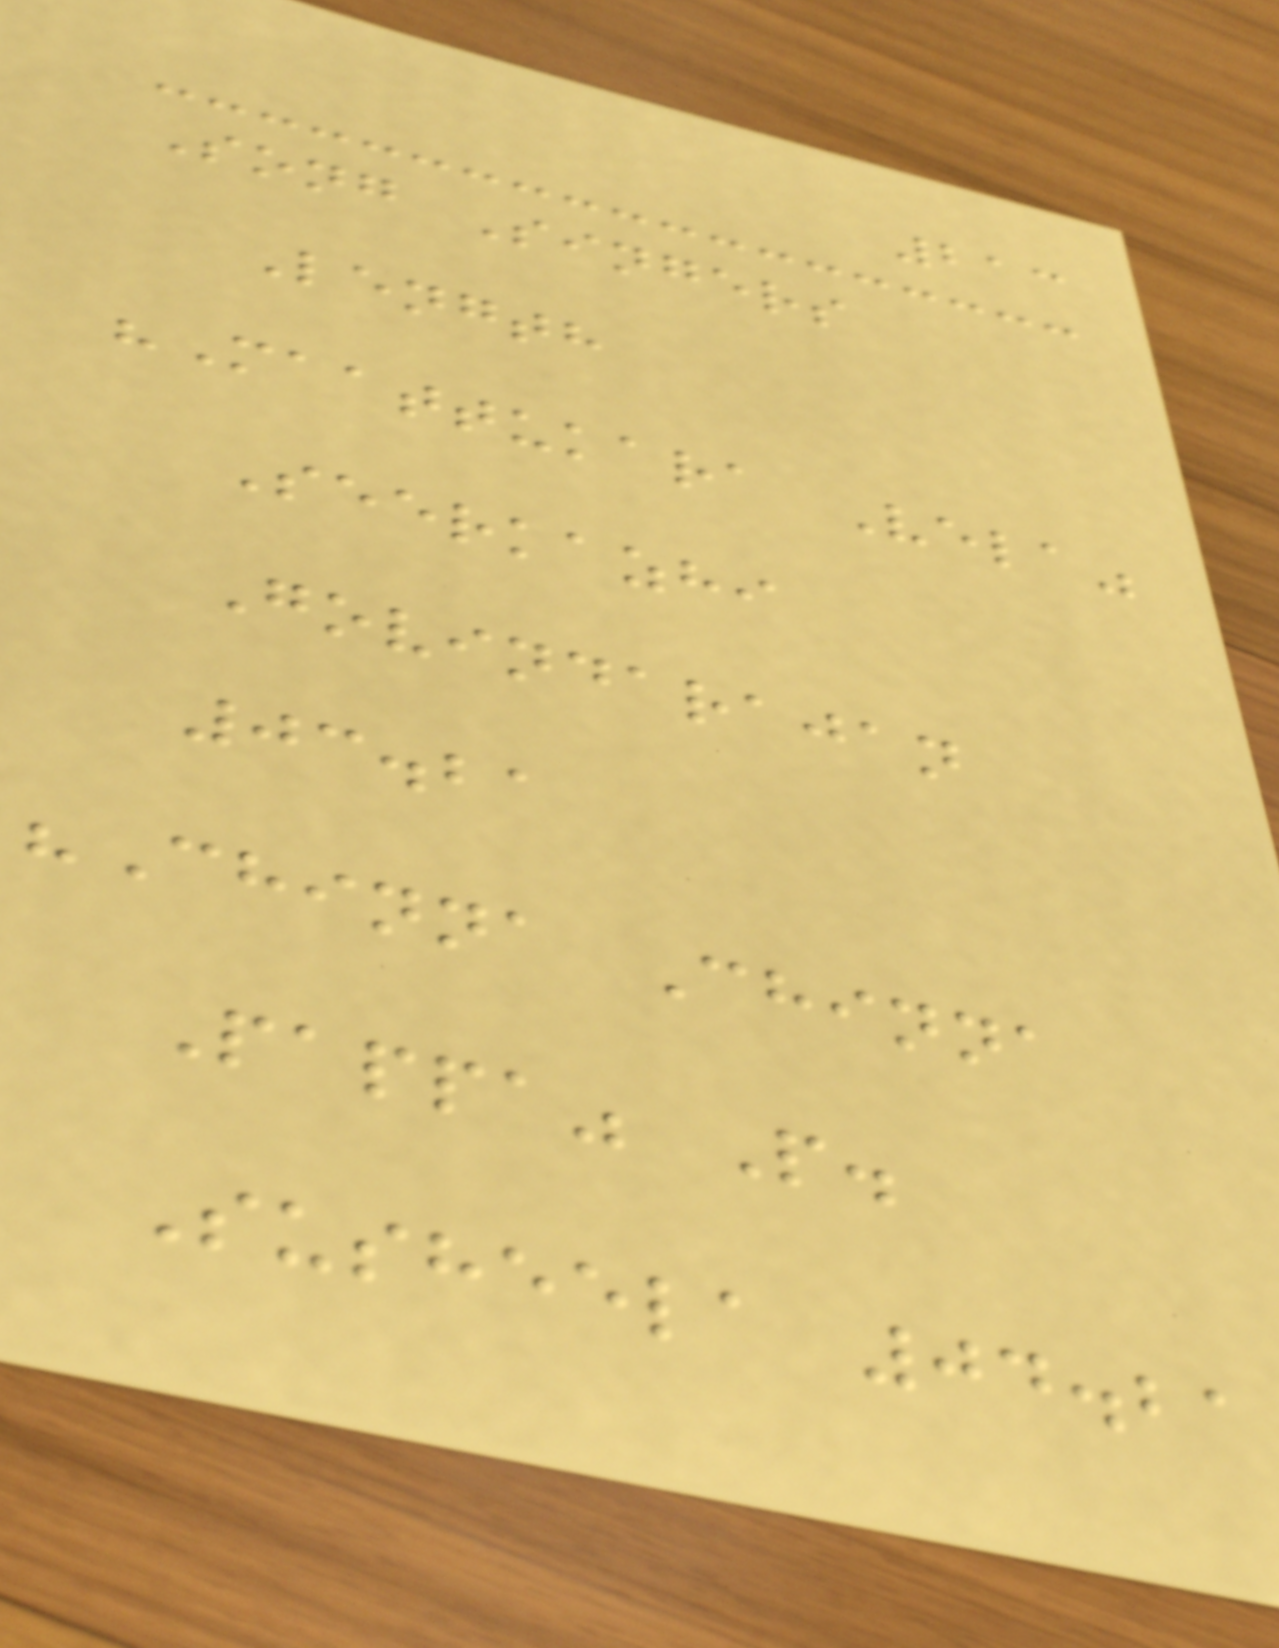213
Song Singers
Length
"Maattukara Vela"
Seerkazhi
Govindarajan
03.21
"Chinna Chinna
Pappa" P.
Susheela 04.21
